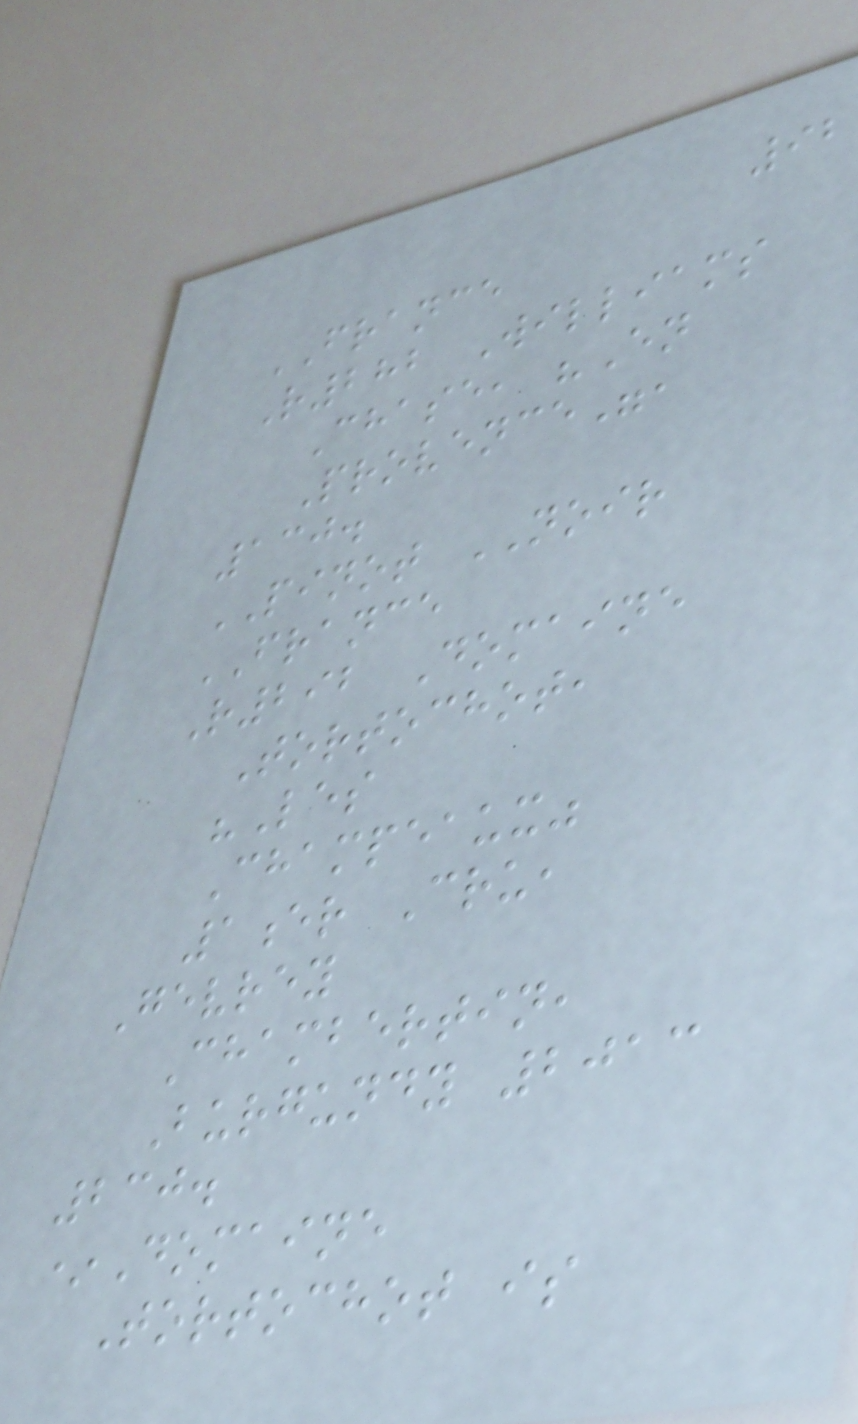92
FRANCE
R282 Williams
Chase, "En
Provence",
130.
PINOT NOIR
FRANCE
R292 Domaine
Tortochot,
"Les
Champeaux"
1er Cru,
Gevrey
Chambertin,
Burgundy 2013
230.
*Domaine
Tortochot is
